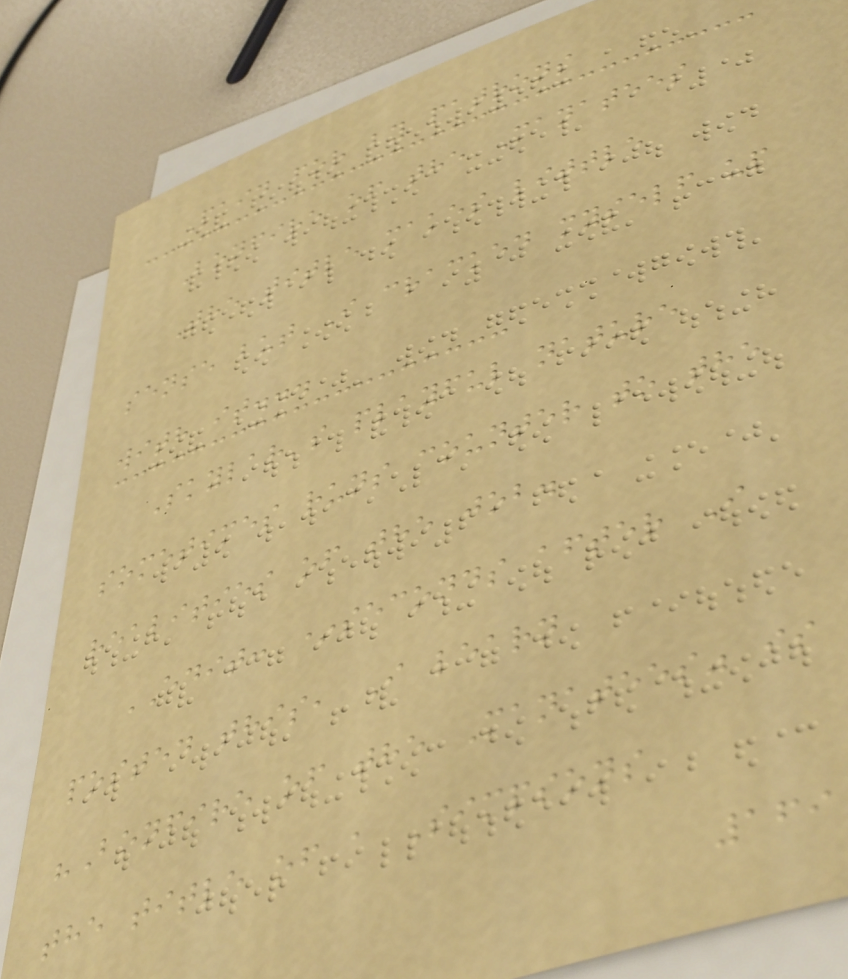Paid for by patrons
Bonfire of the Manatees
The title makes little
sense but I cracked myself up
with it...
Skylar's playful nature
sometimes runs counter to the
realities of the job.
EDIT: *seconds after I
posted this, I learn
"Bonfire of the Manatees" is
the title of a Simpsons
169
